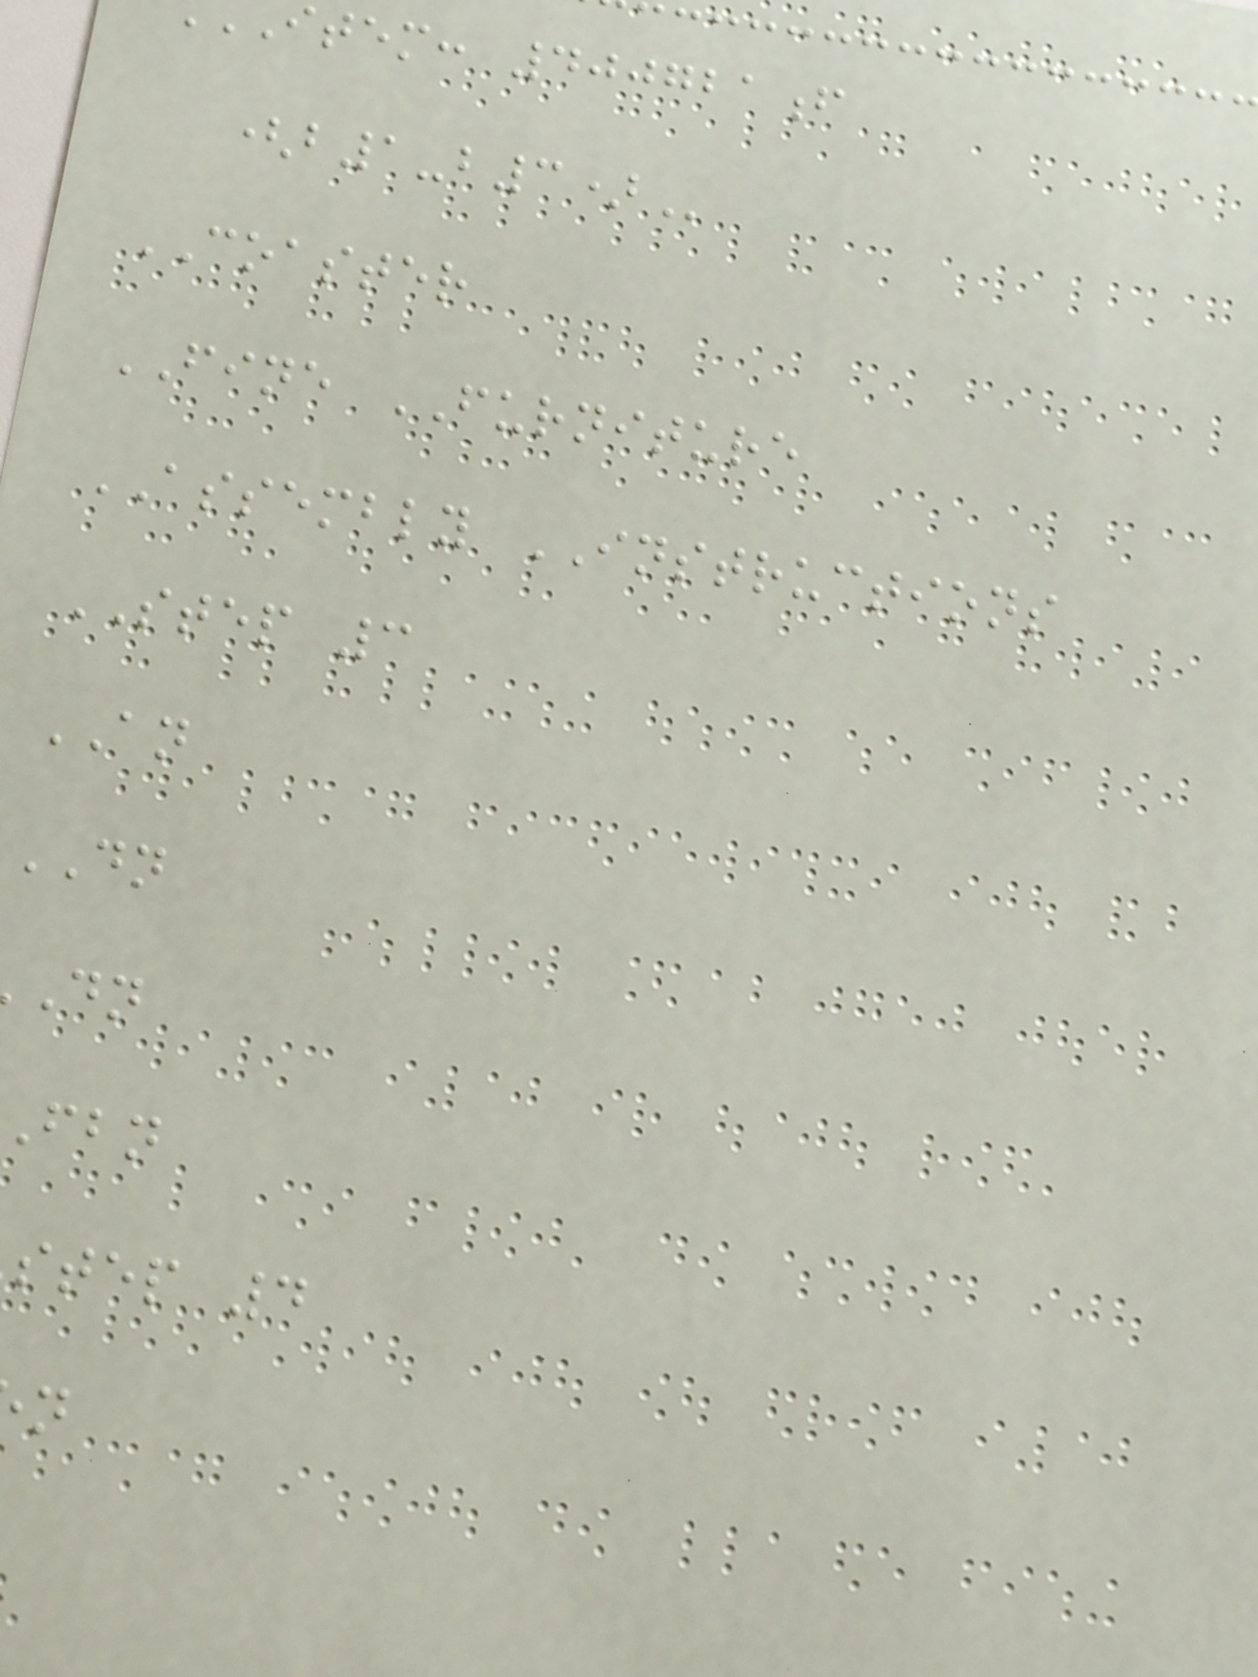item: 400721f
COASTER
FINE FURNITURE
ASSEMBLY INSTRUCTIONS
STEP 3
AN
DN
step 4
